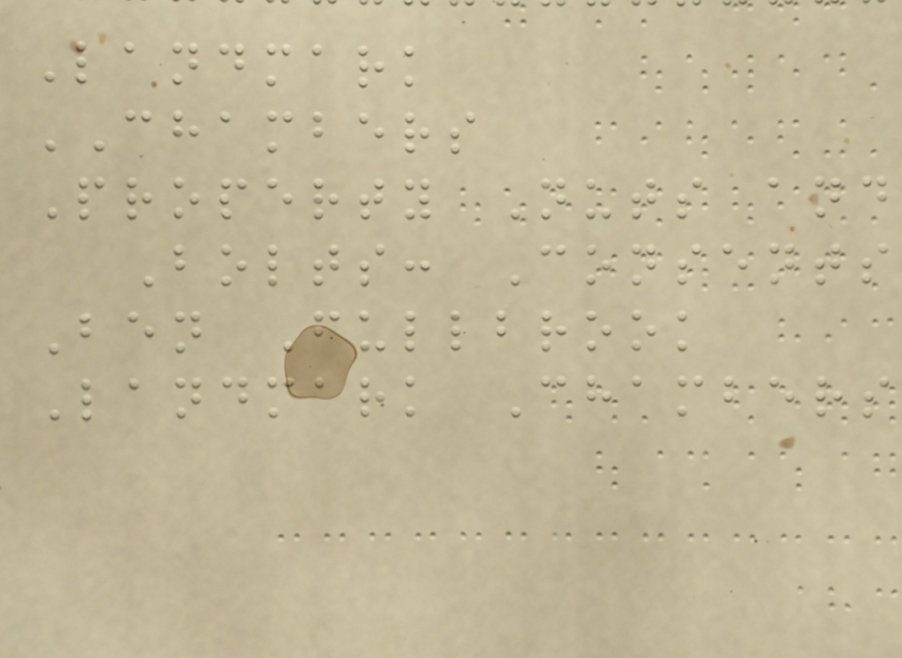Landmark
CHAMBERS
Property Nuts and
Bolts: Consents
Ben Fullbrook
Landmark Chambers
